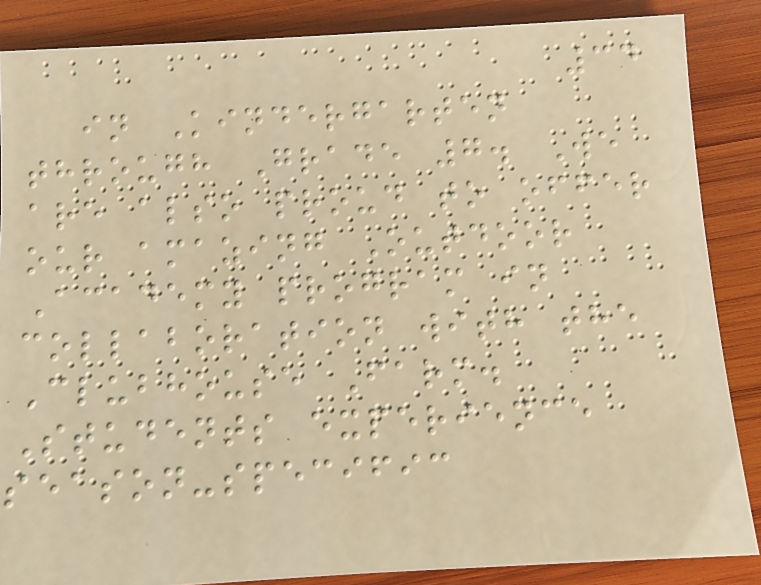34
in Kindergarten
through Grade 7. We
are also proud to offer
our amazing Outdoor
Academy program in
collaboration with the
Clubhouse Farm.
Students experience
season-specific
